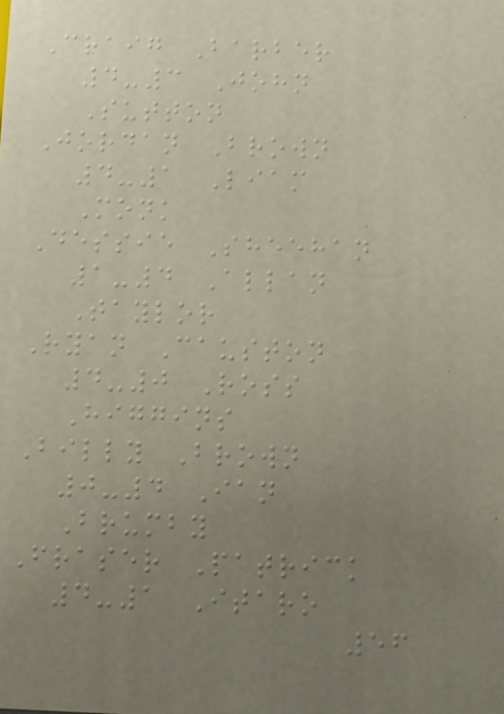Craig Barber
4-3 John
Sutton
Jordan Brown
4-1 Liam
Monk
Dessie Sheehan
1-4 Allan
Taylor
Ryan Causton
4-0 Ross
Higgins
Billy Brown
0-4 Ian
Brumby
Fraser Patrick
4-1 Itaro
56
